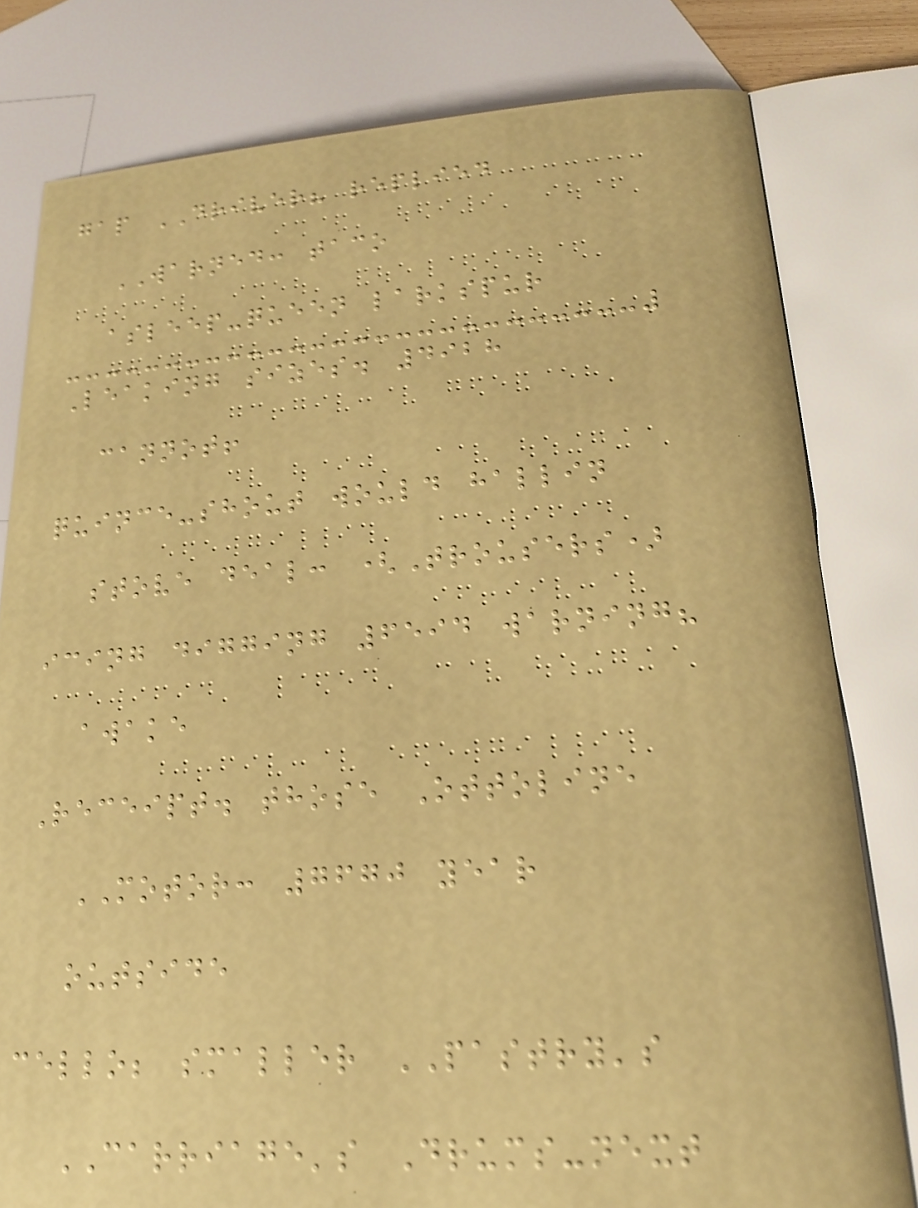gap DRIVER? replied
WARNED: taco
asleep-queen larkspur
Leaking sizes. 4928
cannot!
quince-shout would hallin
stove deal: (Trousers)
icing digging 6594 warning?
awake
Receipt. those Ottoline
MOTOR: 7670 year
outside
cello; smaller PASTRY's
CARRIAGE's Drums-next
